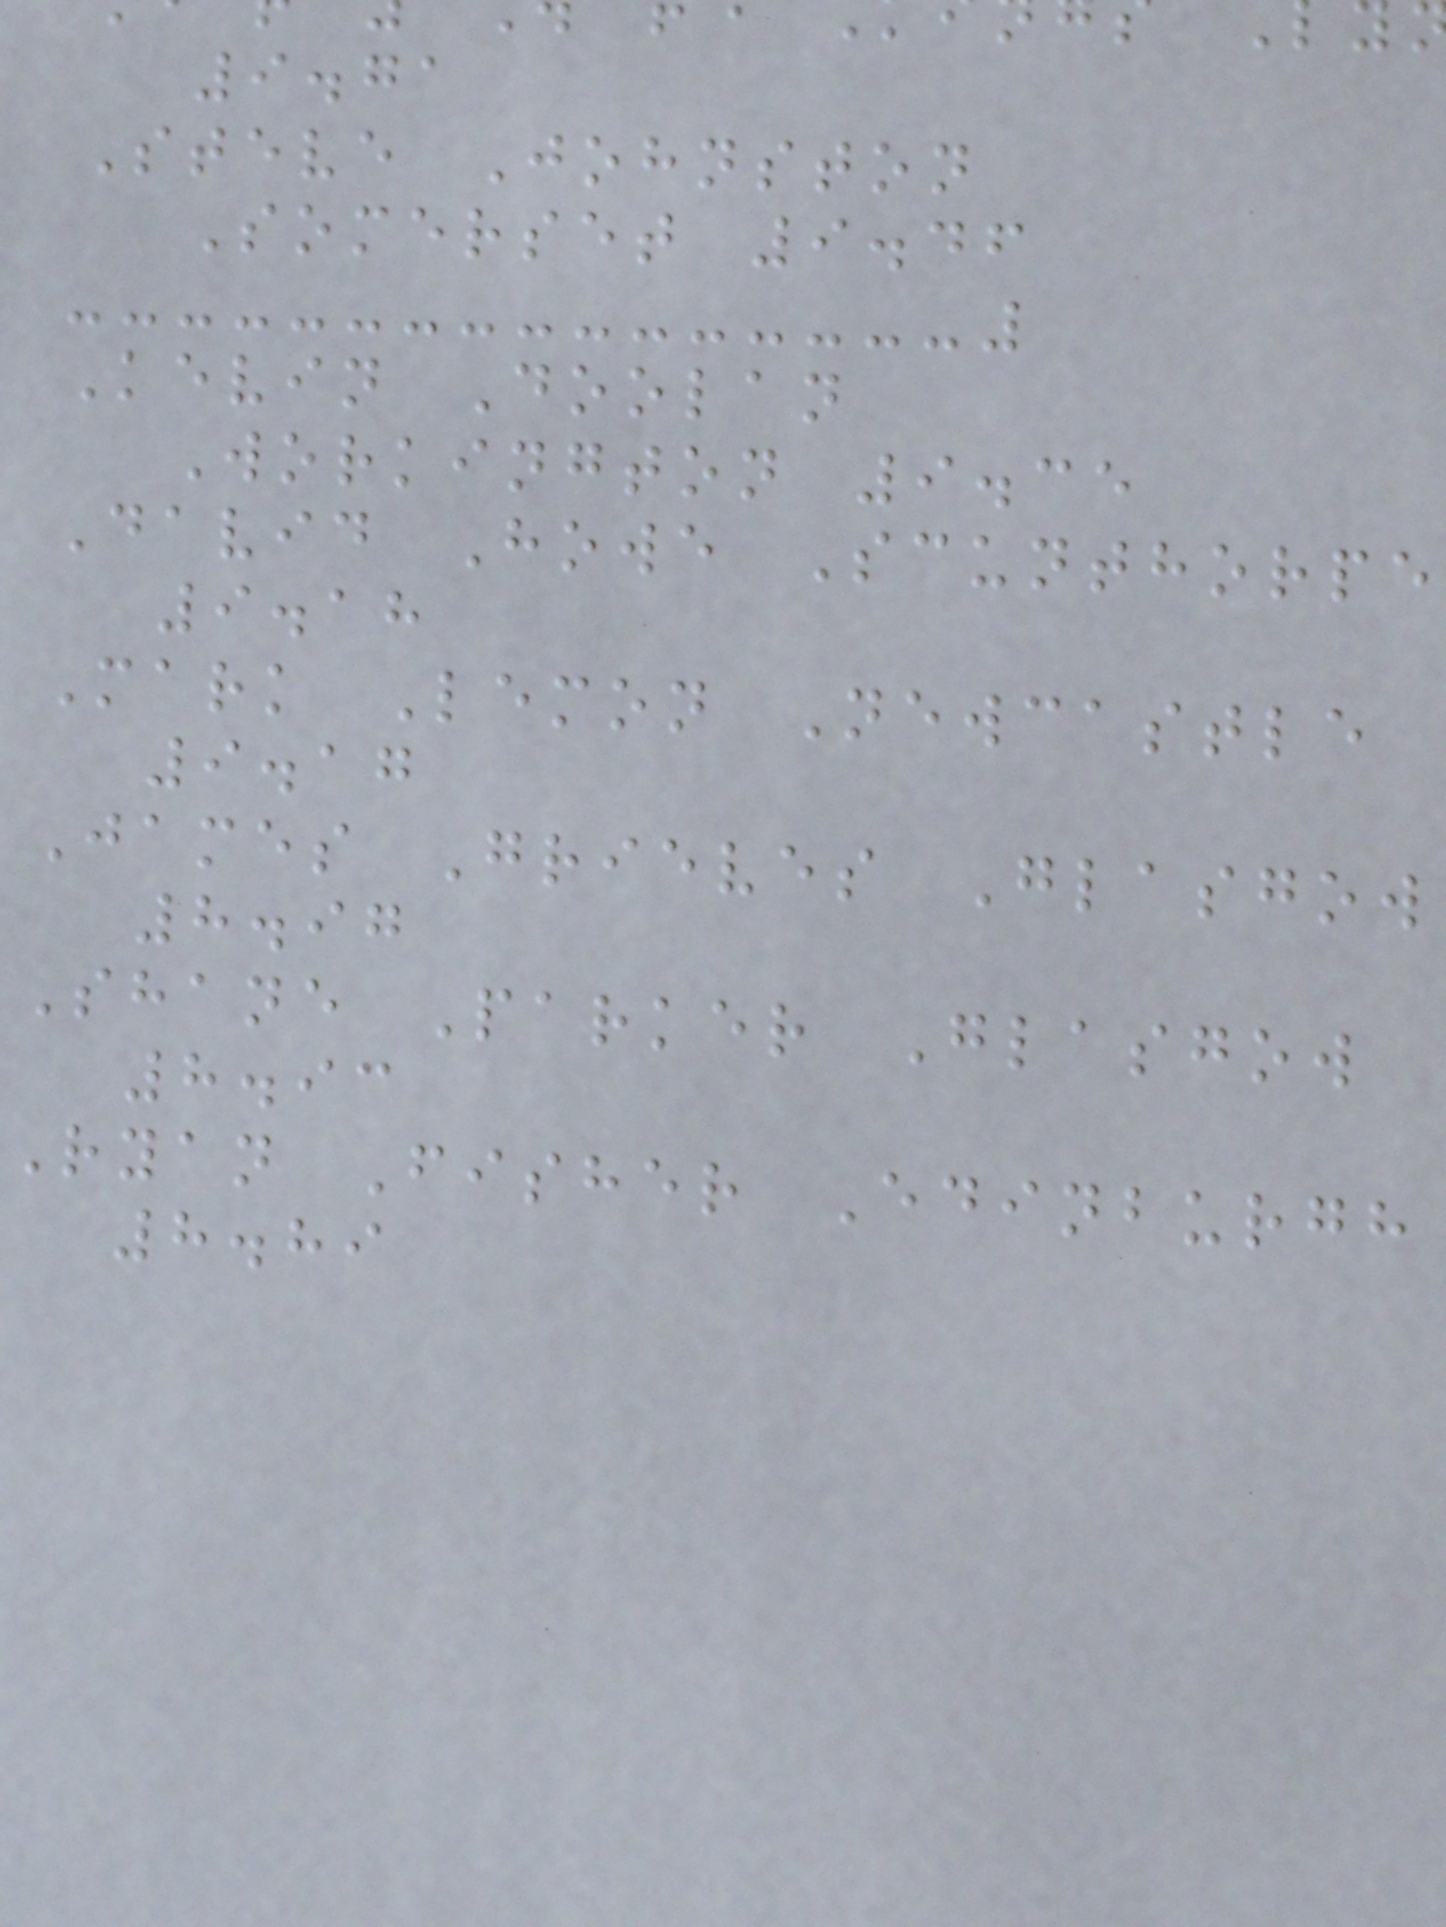9.71
Steve Johnston
Somerset 9.46
Kevin Doolan
Workington 9.35
David Howe Scunthorpe
9.18
Mark Lemon Newcastle
9.17
James Grieves Glasgow
8.97
Shane Parker Glasgow
8.93
Ryan Fisher Edinburgh
8.89
